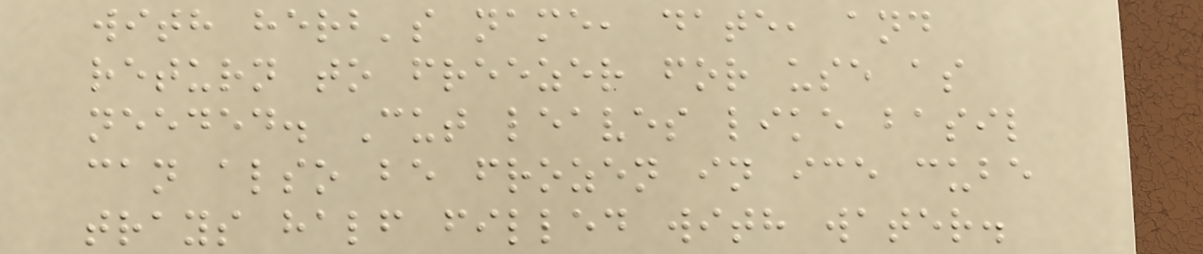with herb's name, date, and
return to freezer for use as
needed. Cut leaves like basil
can also be frozen in ice cube
trays half filled with water.
